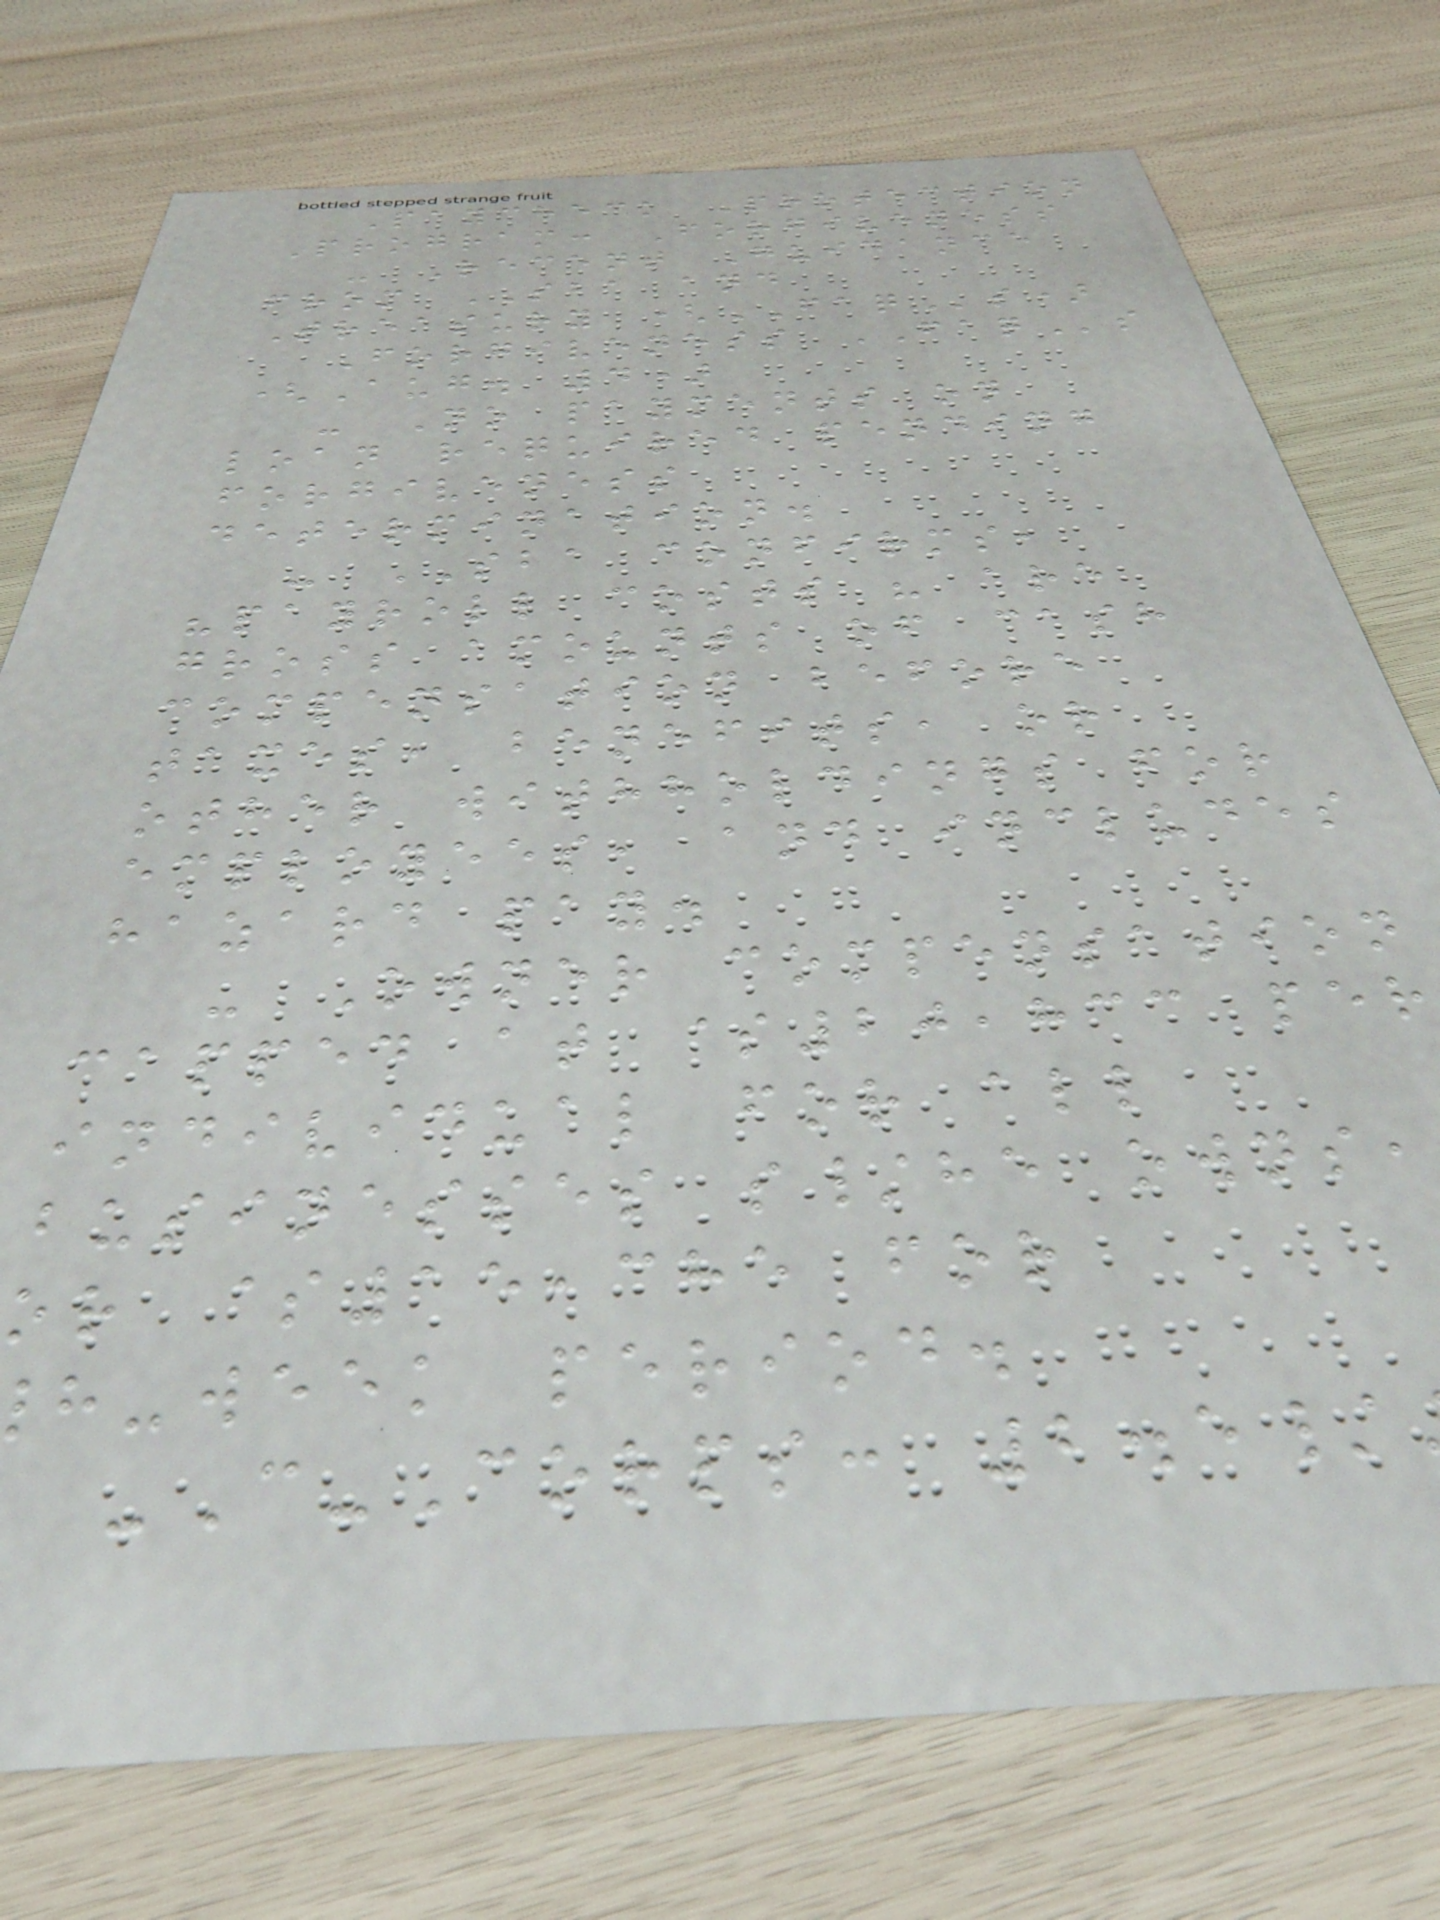Paycheck Protection
Program: Forgiveness
- Recent Guidance
from SBA and
Treasury (FAQs)
Forgiveness FAQs
(Aug. 4)
- No payments on
loan required pending
forgiveness
determination.
- SBA confirms,
"payroll costs " are
gross amounts of cash
compensation before
taxes, benefits, or
other withholdings for
employees, and includes
hazard pay.
- Owner compensation
capped at $20,833 per
individual for all
businesses s/he owns,
or $15,385 for
h-week period.
-C-Corps: 2.5/
